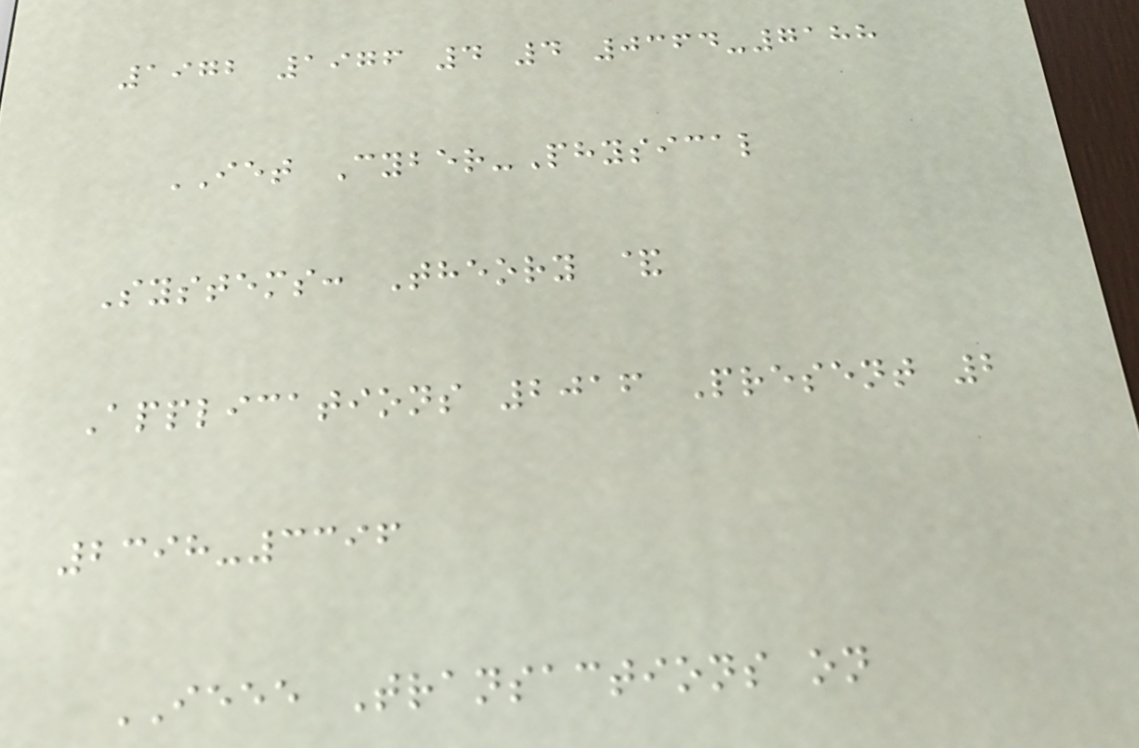1972 1976 4 4 0364-7188
IET Cyber-Physical
Systems: Theory &
Applications 2016 Present 2
2398-3396
IEEE Transactions on
